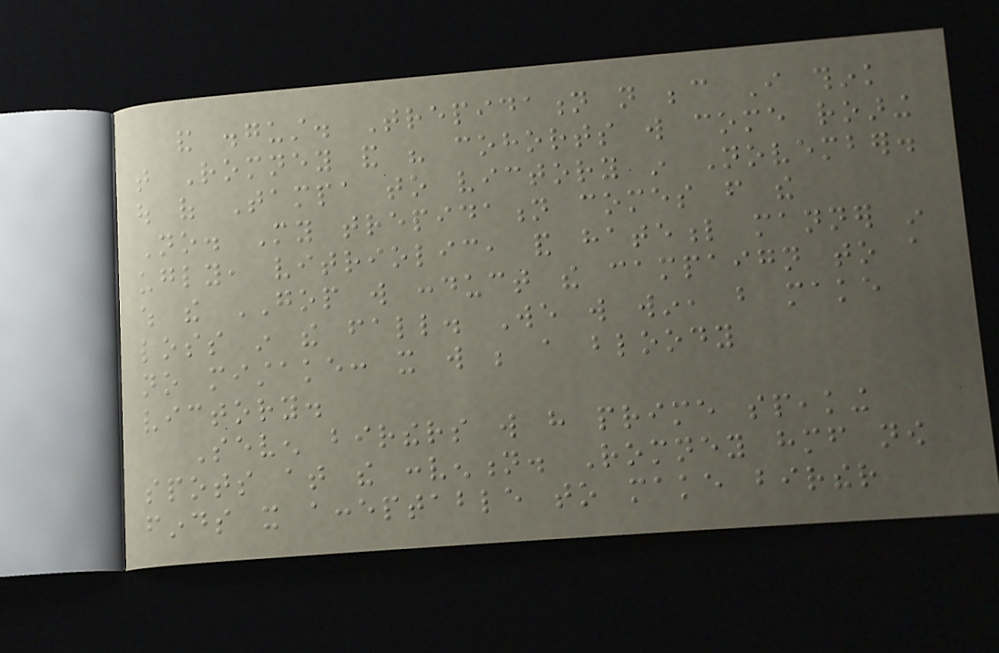and disgust. Trepidation not because I think
that Romney and his cohorts will come roaring
out of Tampa to victory in November.
No. My trepidation comes from the
ugly, vitriolic, and hateful manner in
which the GOP will conduct the campaign to a
loss in the fall. We will win, but make
no mistake: it will be a bloody
victory.
Seven birthers will have prime speaking
spots at the convention. Romney himself now
finds it acceptable to make birther
